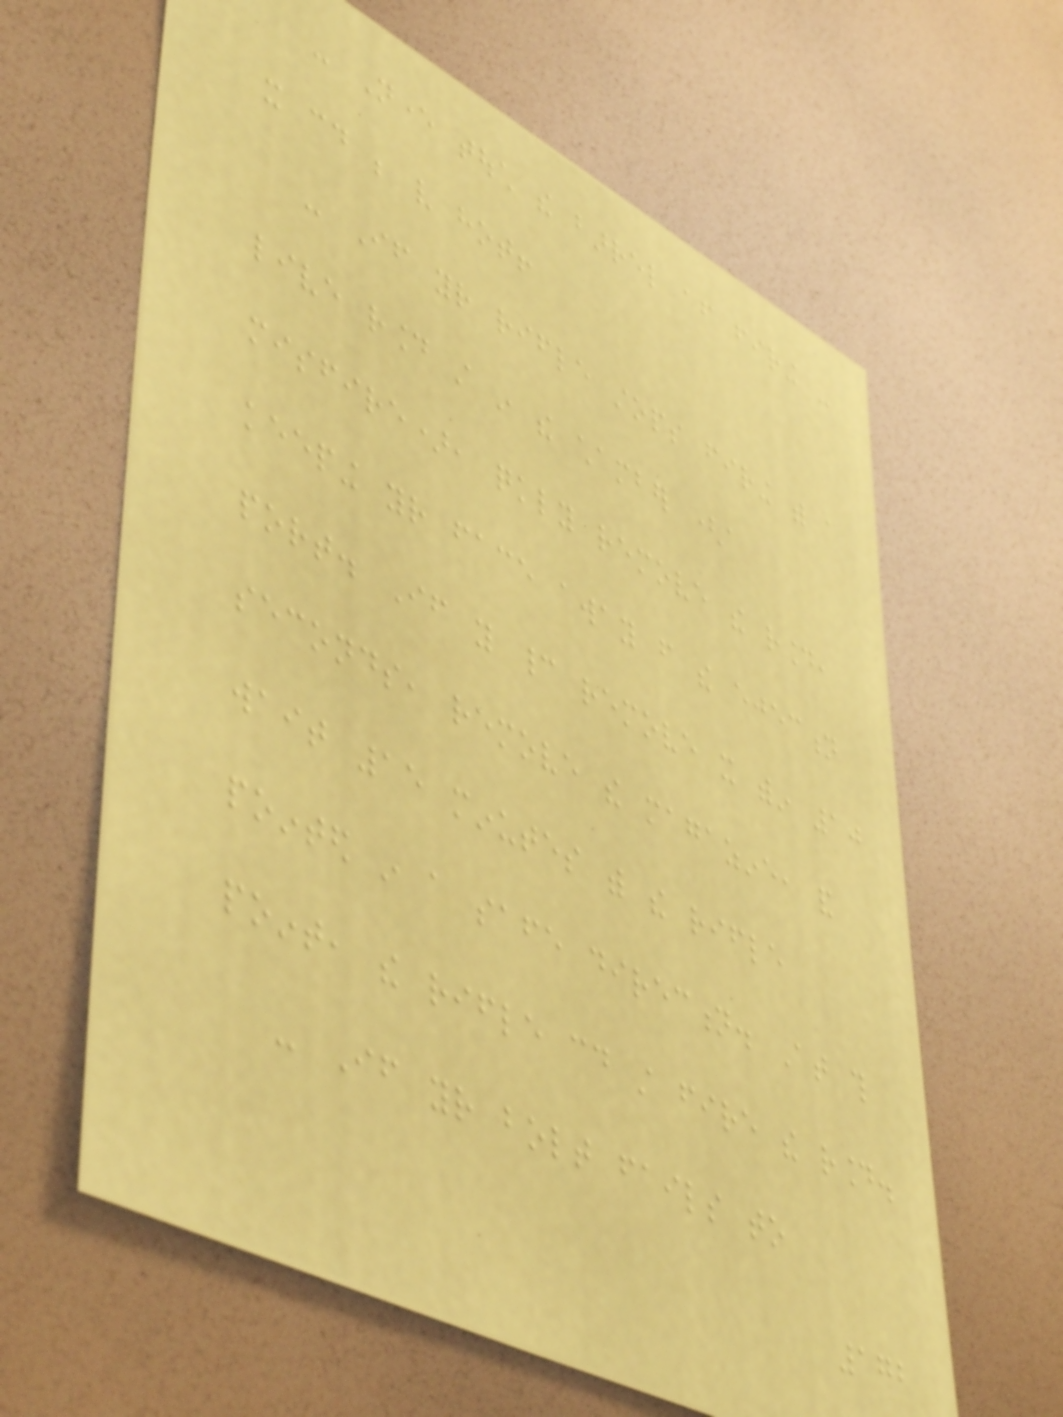- Never touch the barrel after firing -
it could be very hot!
- If your rifle stops firing with a
live round still in the chamber (a
misfire), quickly remove the round,
keeping your face away from the ejection
port. If you cannot remove it within 10
seconds, remove the magazine, and
wait 15 minutes with the rifle
pointed in a safe direction. At this
point, the rifle could still fire the round.
- If your bolt fails to
172
